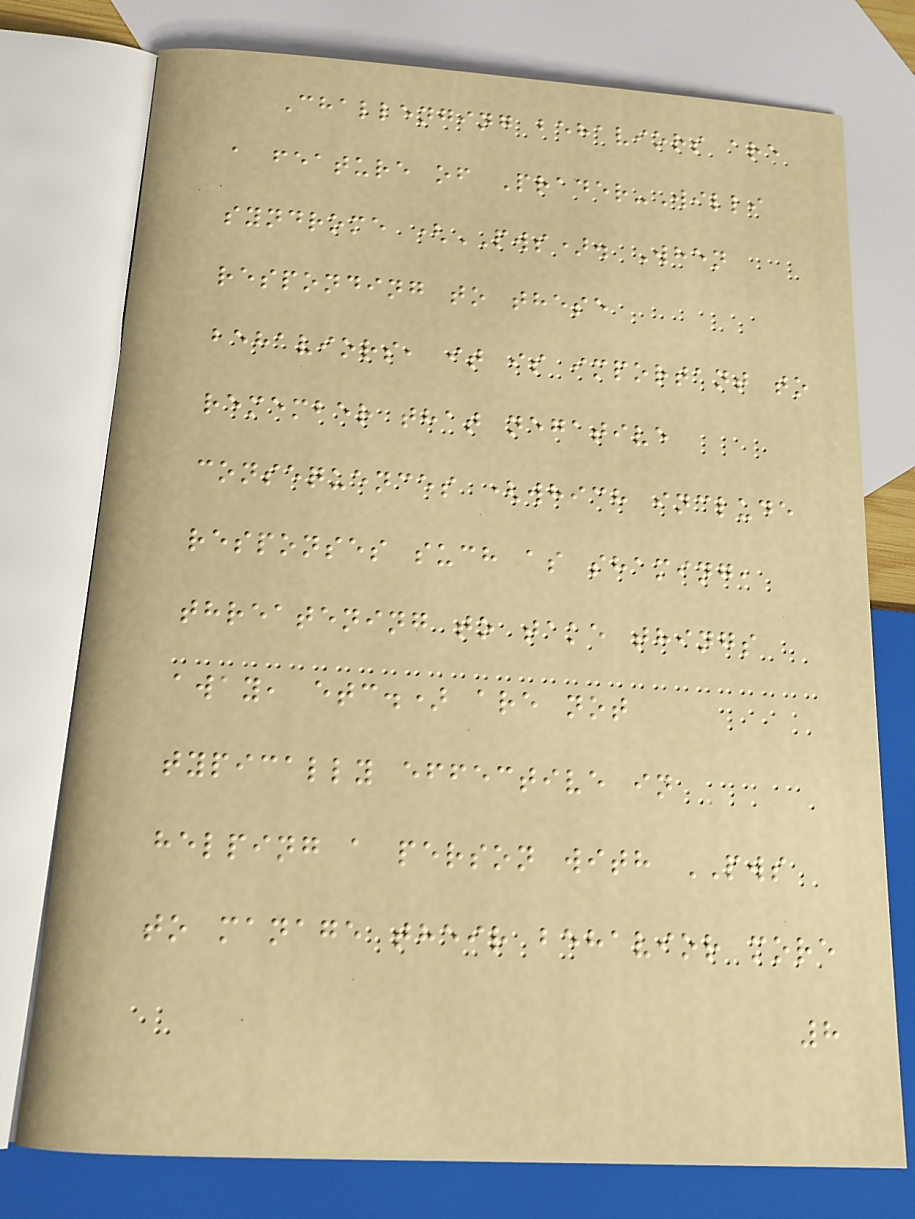Challenging behaviors are
a feature of Prader-Willi
syndrome (PWS). When
responding to these
behaviors, it is important to
remember that negative
consequences (which include
responses such as shaming,
threatening to take things
away, etc.) are not
typically effective in
helping a person with PWS
to manage their behavior more
8
